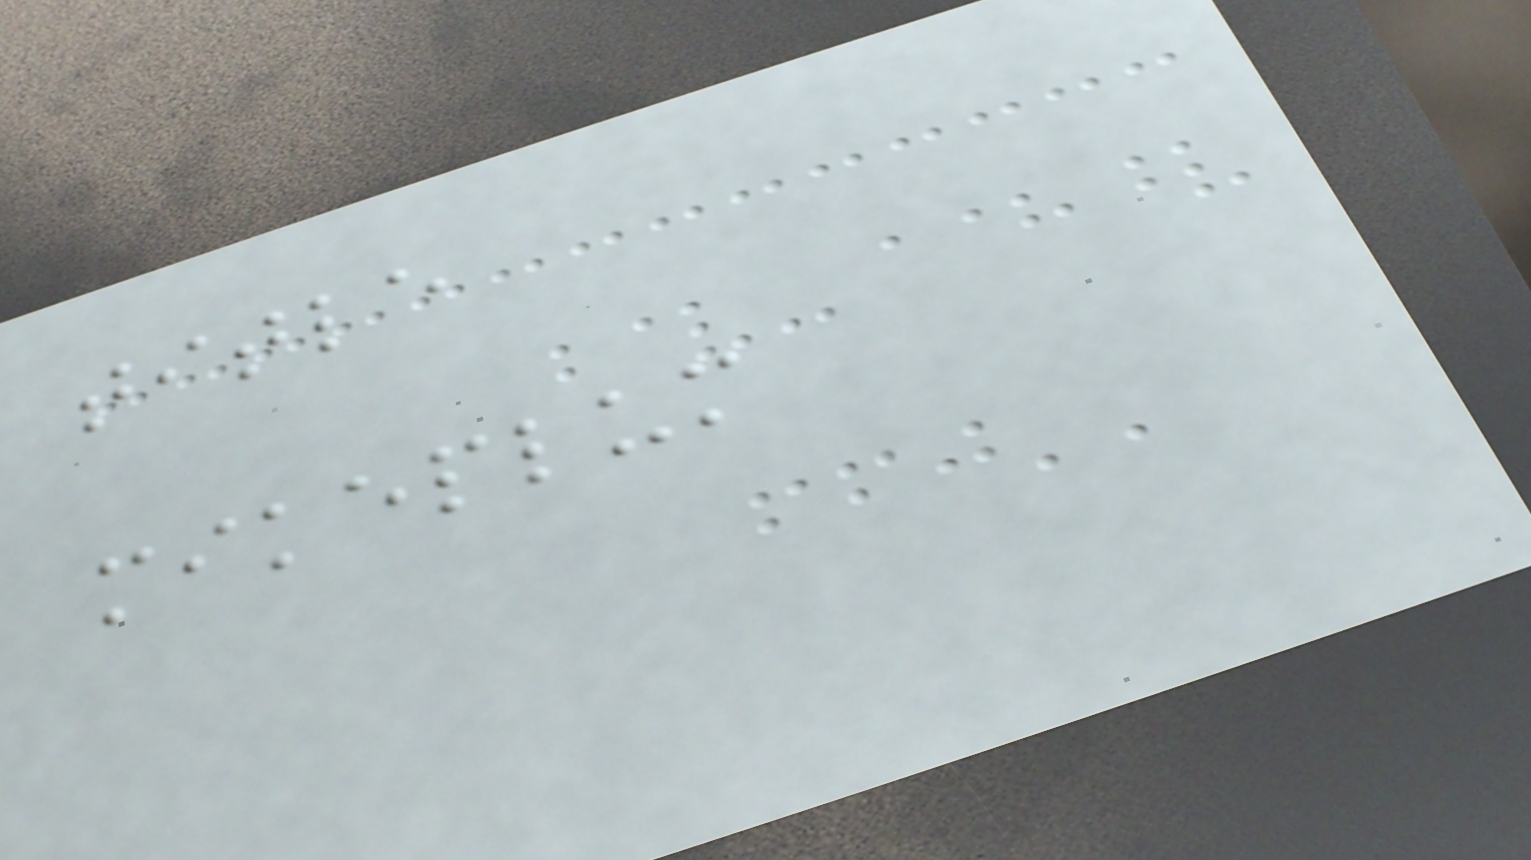title
mikeplum
